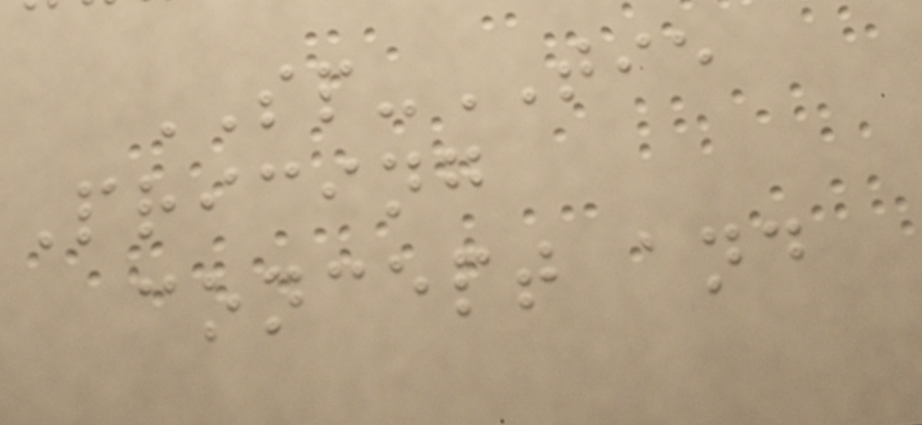SP-TIE
Pricing
concept and
